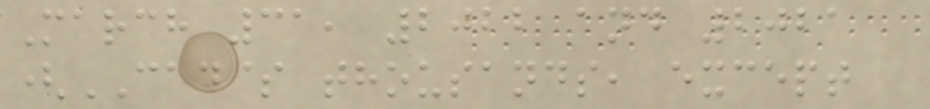March 31, 2022 and 2021
(CAD$ thousands, except
